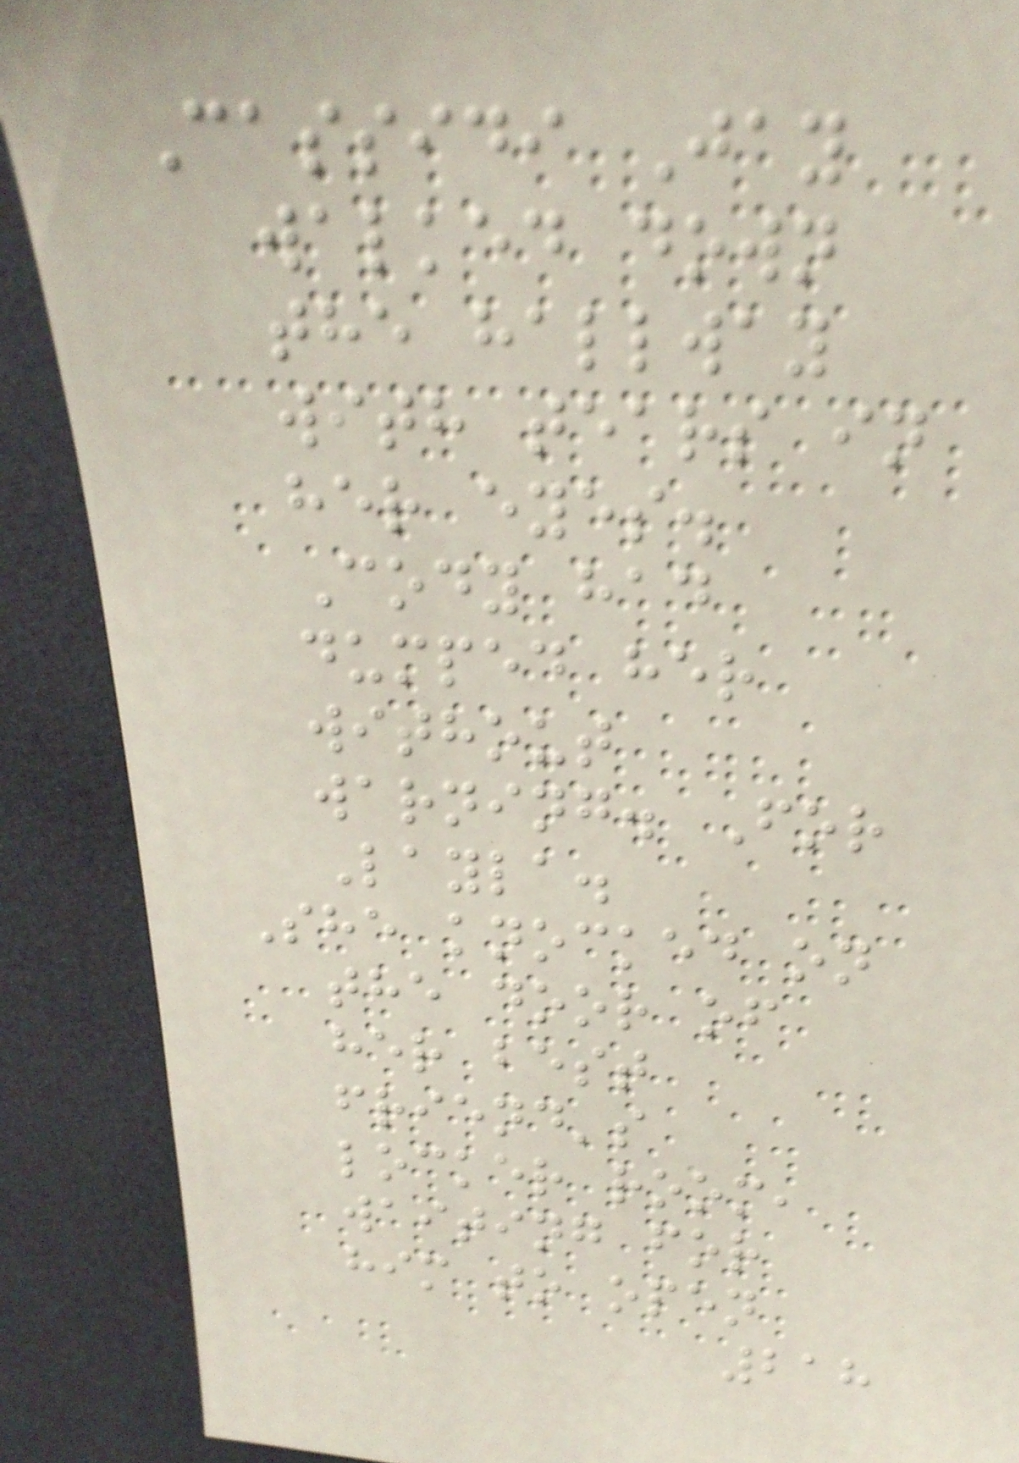Cassidi Jay
walked down
the hallway
with tears in
her eyes.
Cody had
dumped her
without
warning. For
Layla.
She knocked on
the door of
her best
friend's
locker room,
waiting for
him to open
218
